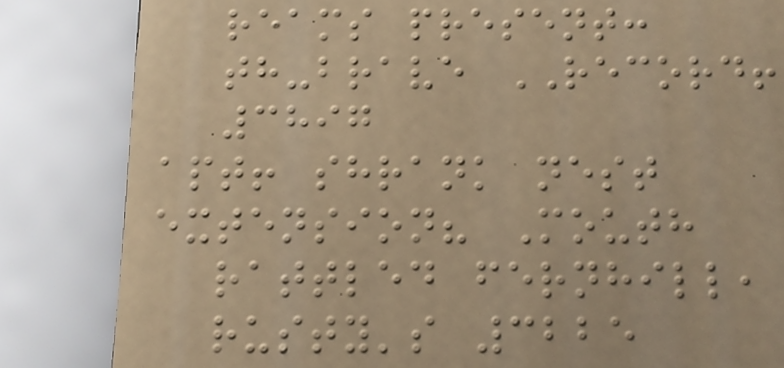reams present:
th-brave RECORD!
3897
apt! shrank nest
extension? Mouth
rattled fernhill,
rusty's 3225
